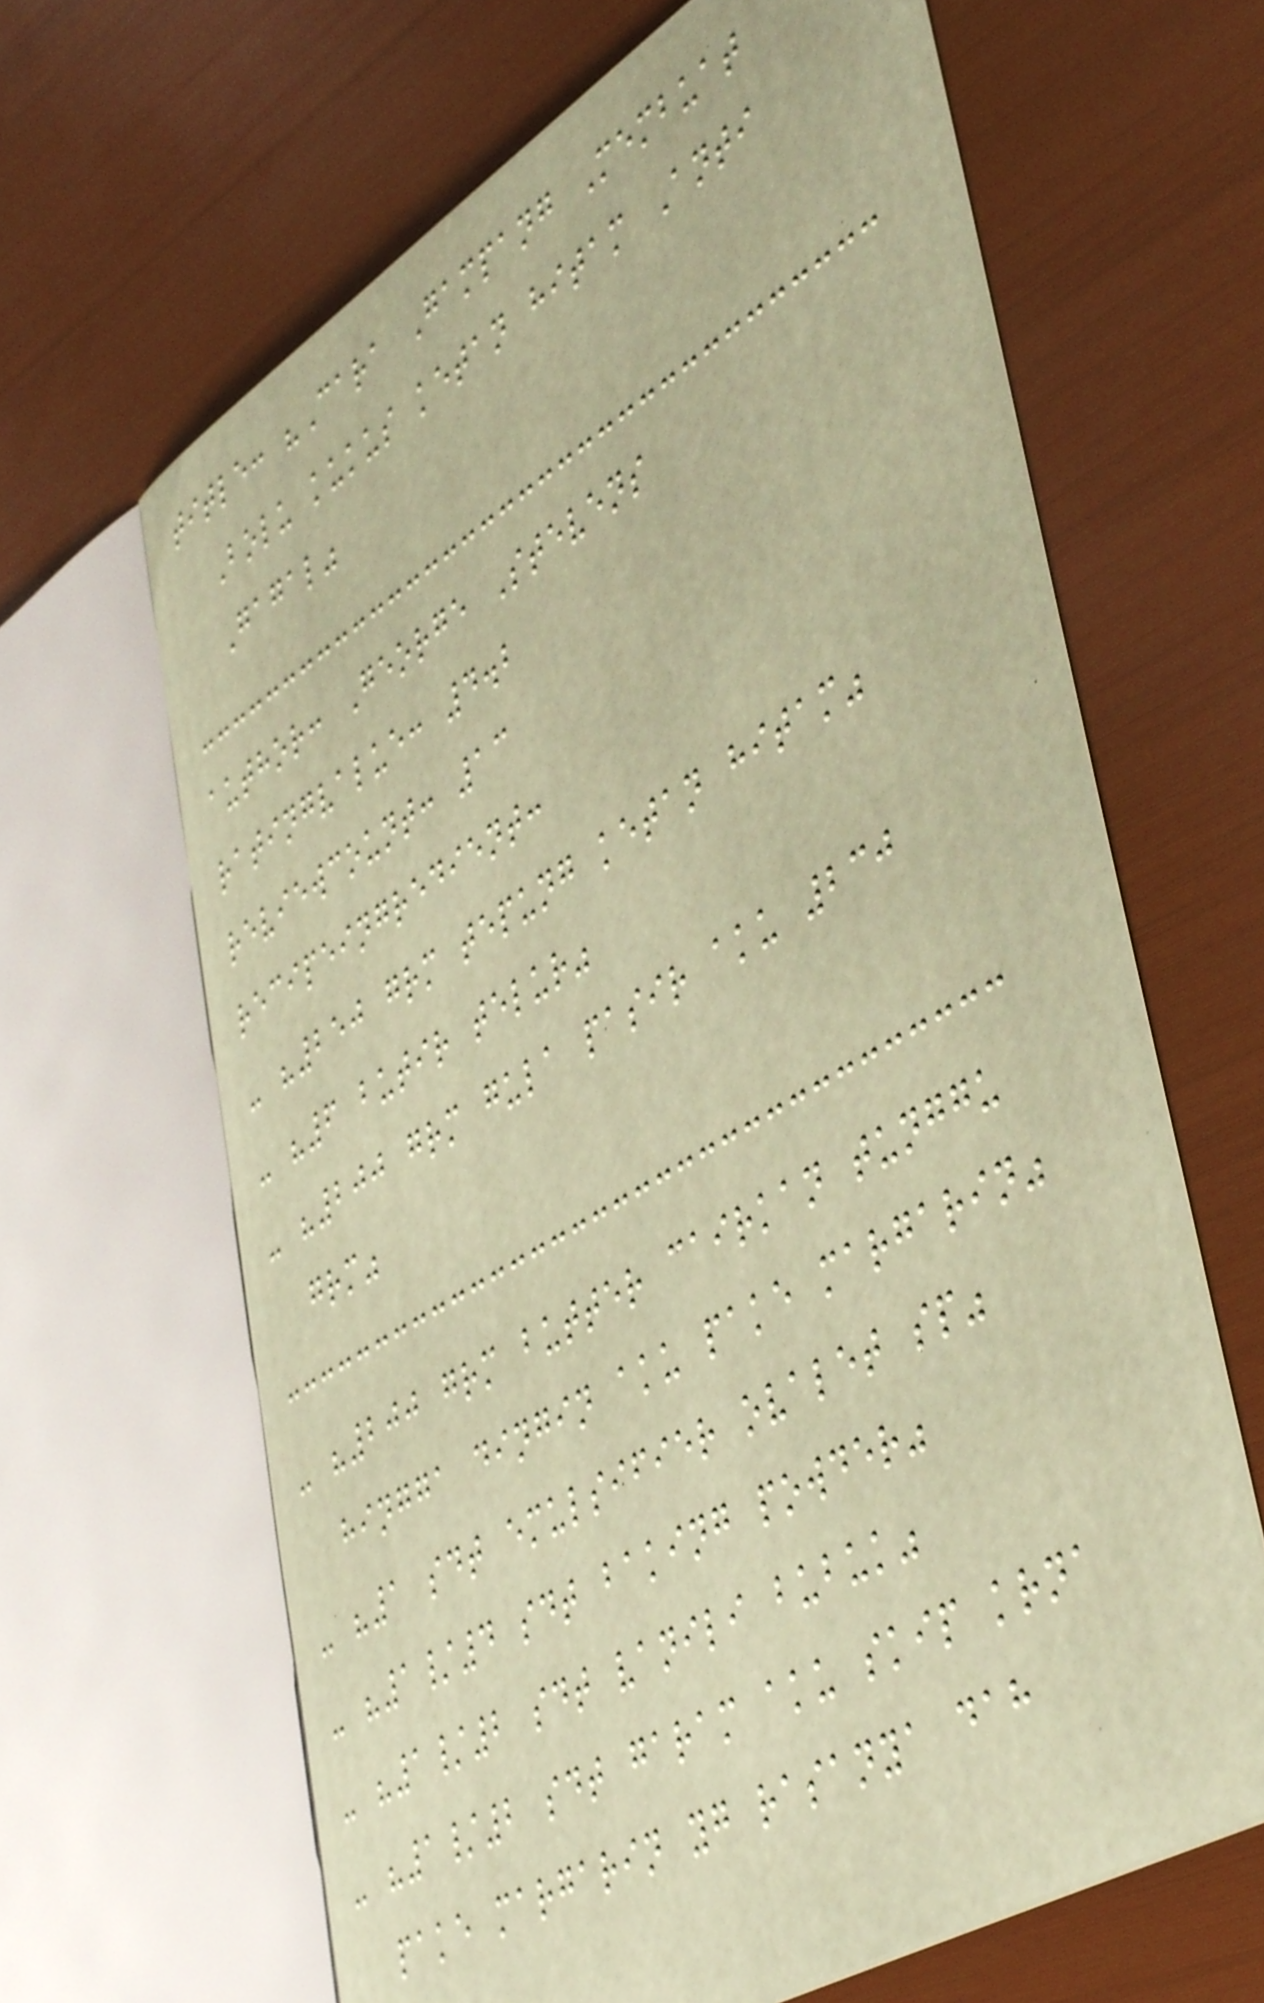title: "Cara Gampang Membuat
Bolu kukus ketan hitam Anti
Gagal"
author: George Stevens
ratingvalue: 4.2
reviewcount: 13
recipeingredient:
- "250 grm tepung ketan hitam"
- "6 butir telur"
- "200 grm gula pasir aku 230
grm"
- "200 grm butter cairkan tunggu
hingga dingin aku pake margarin"
- "1 sdt emulsifier ovalet sp"
- "1/4 sdt baking powder"
- "1/2 sdt vanili bubuk"
- "1/2 sdt garam aku skip krna
pake margarin yg rasanya dah
